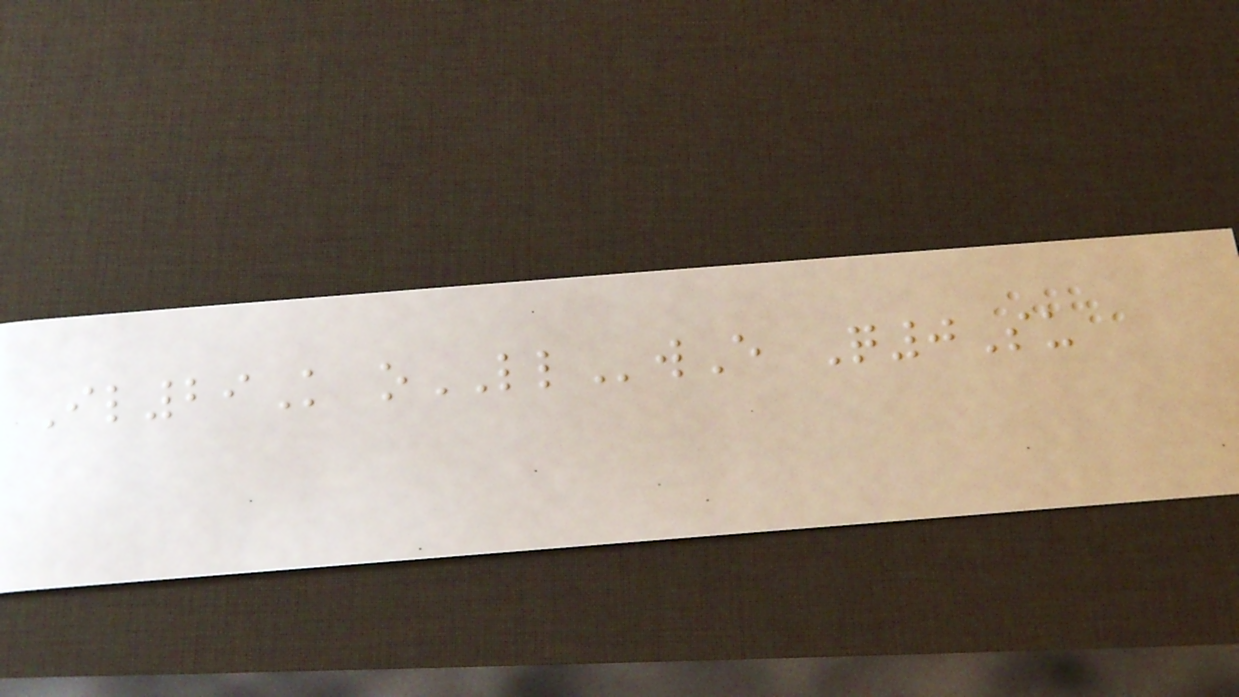Il29K oLLwE Q0Su
